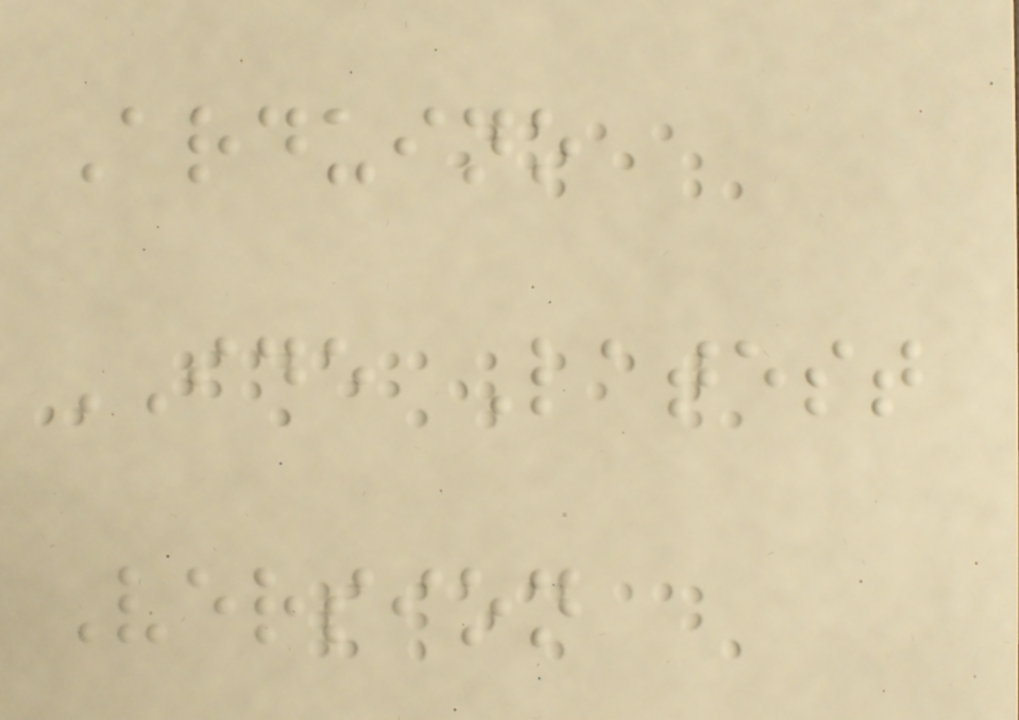Arduino
IDE Latest
Version
